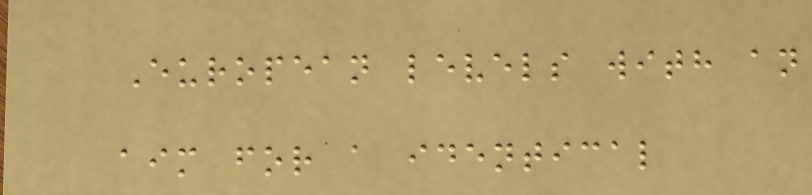European levels with an
aim for a identical
